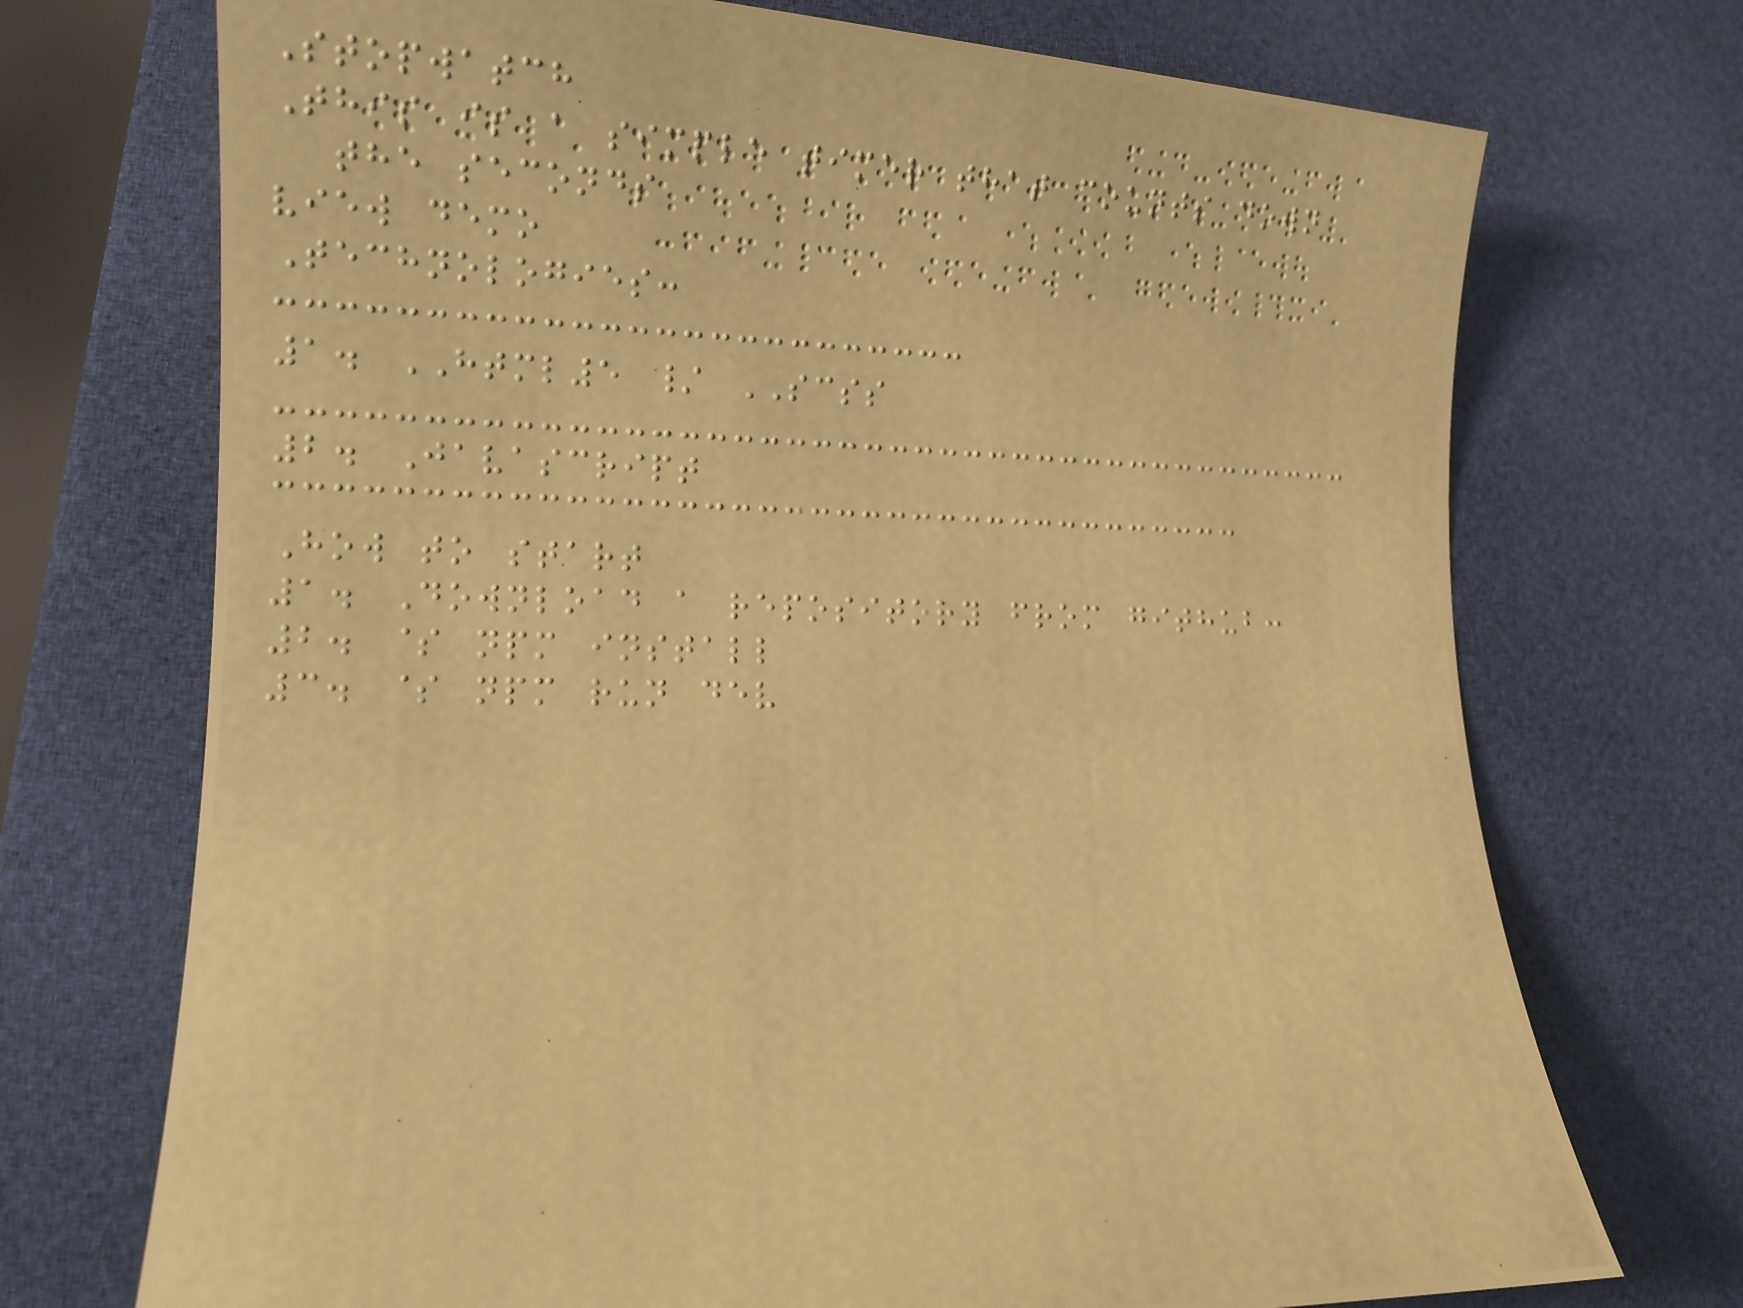Stopwatch
This is a simple timer that counts down
the seconds
view demo
Technologies:
1. HTML5 / SCSS
2. Javascript
How to start
1. Download a repository from github:
2. $ npm install
3. $ npm run dev
